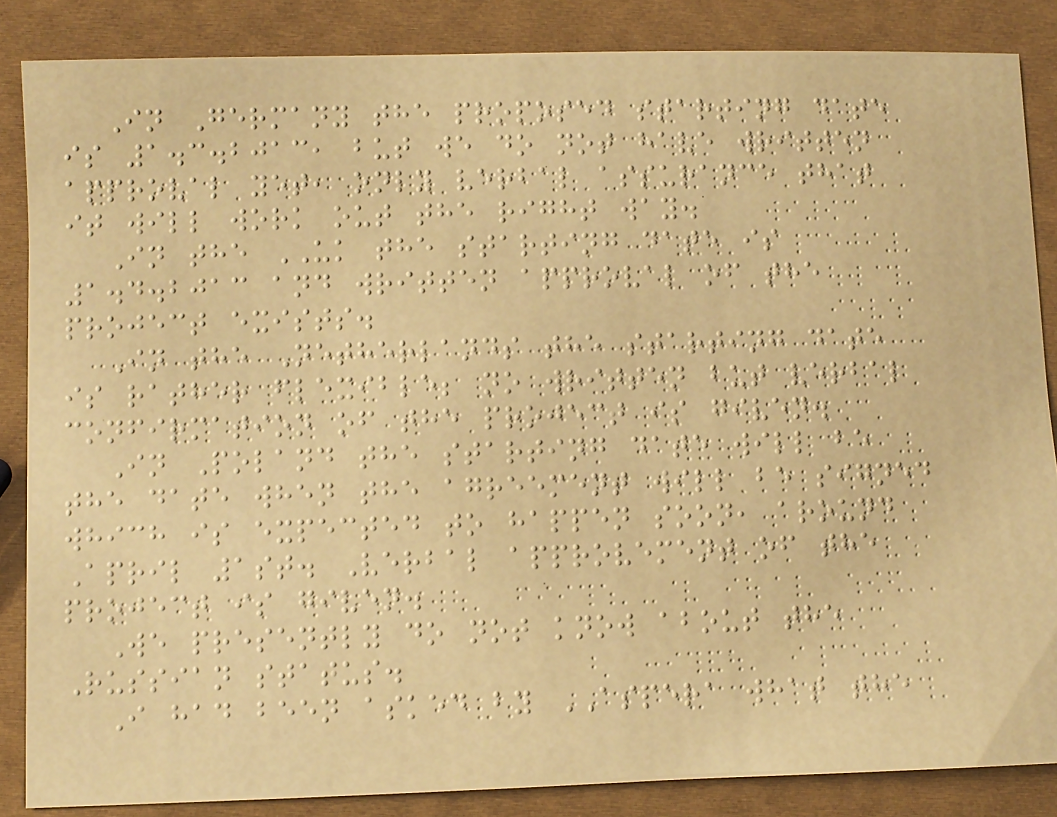In Germany the proposed starting date
is 1.3.2013, but we do not have written
approval yet, only verbal assurance that
it will work out the right way.
In the UK the starting date is
1.4.2013 and written approval of the
project exists.
In the Netherlands the starting date
is rather flexible; no written but verbal
confirmation of the project is given.
In Poland the starting date will be
the date when the agreement will be signed
which is expected to happen soon, around
April 1st. Verbal approvement of the
project is given.
We presently do not know about the
Russian status.
I had been asked by ASPERA what the
